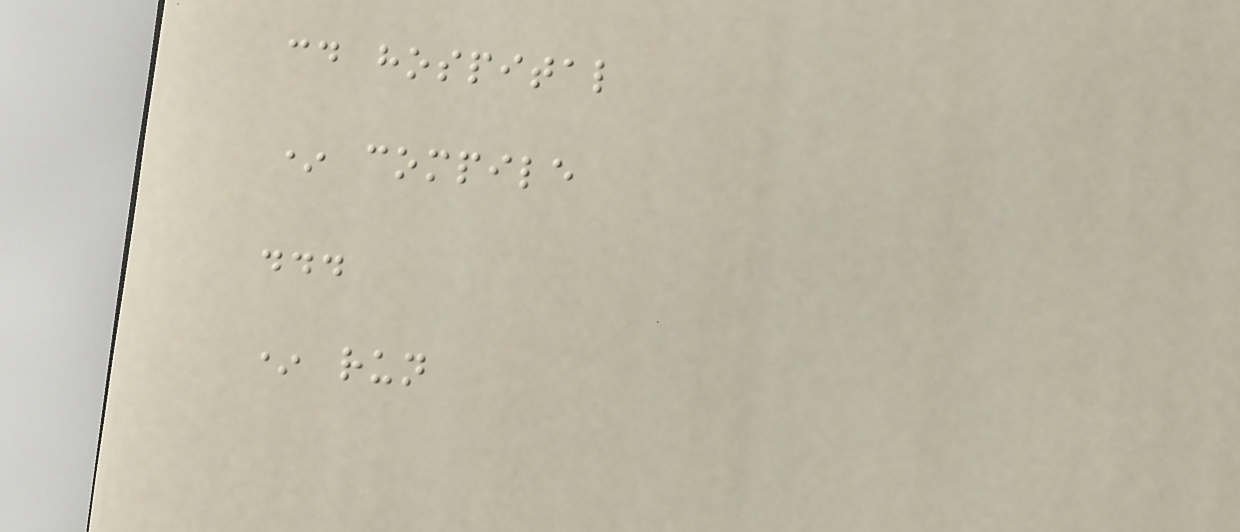cd hospital
* compile
...
* run
